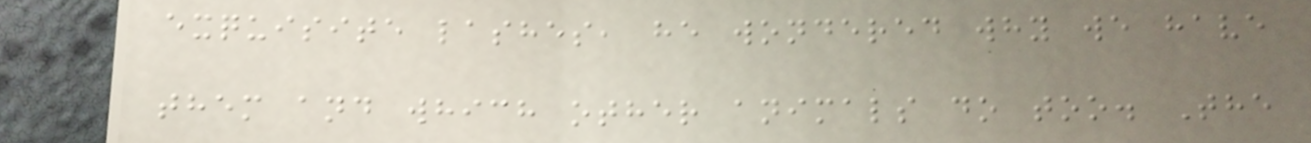exquisite lashes, he wondered why we have
them and which other animals do too. The
